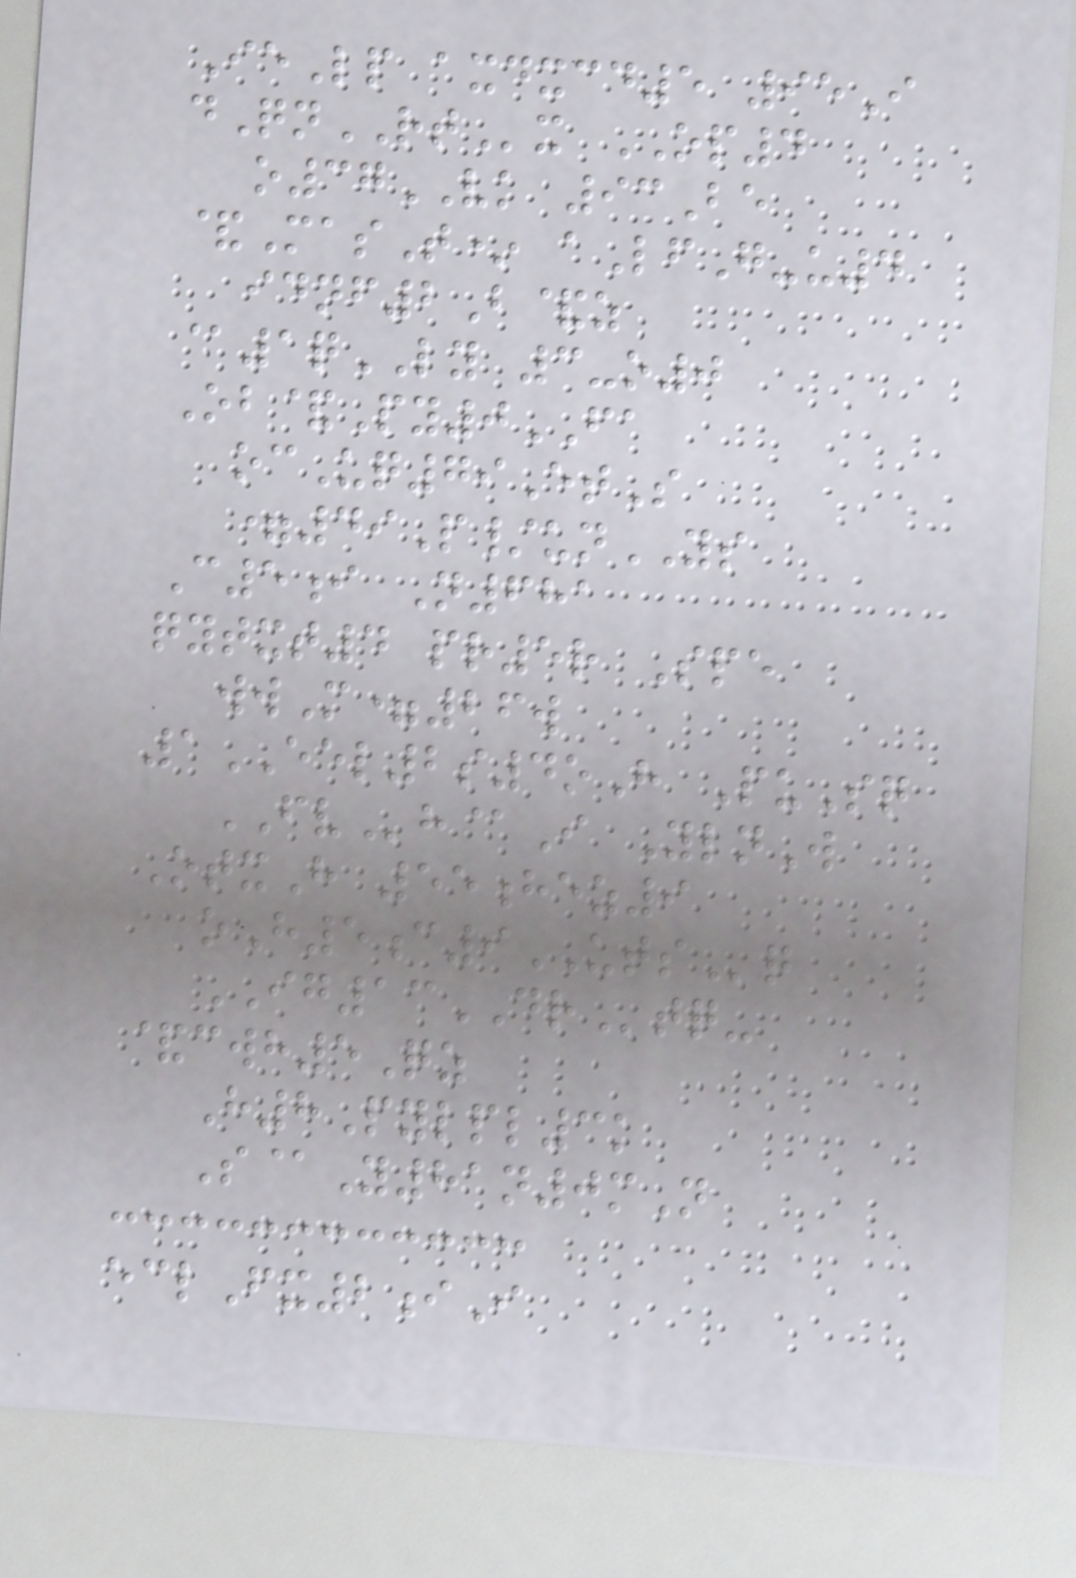IeLp axdxcd5 95I
dQnRTx OP4
o37VK 93Be
&MasT* aLfG-u4
idnf2B&z
@1qLY 3-o0
Ob&Py0FA
ocUq79EtS
=49P/unYS
C5i N681
qytxt4 pr5r Spe
wwM=26w
1EEL2s4oH PuSq
FVh@I YlnW
OtxH 55hez9
oH5c9UTSq
IG13DRtq-
&cwh5Qz
H8Pylpl3k
S@Y81n0mN
eclFx2iI
